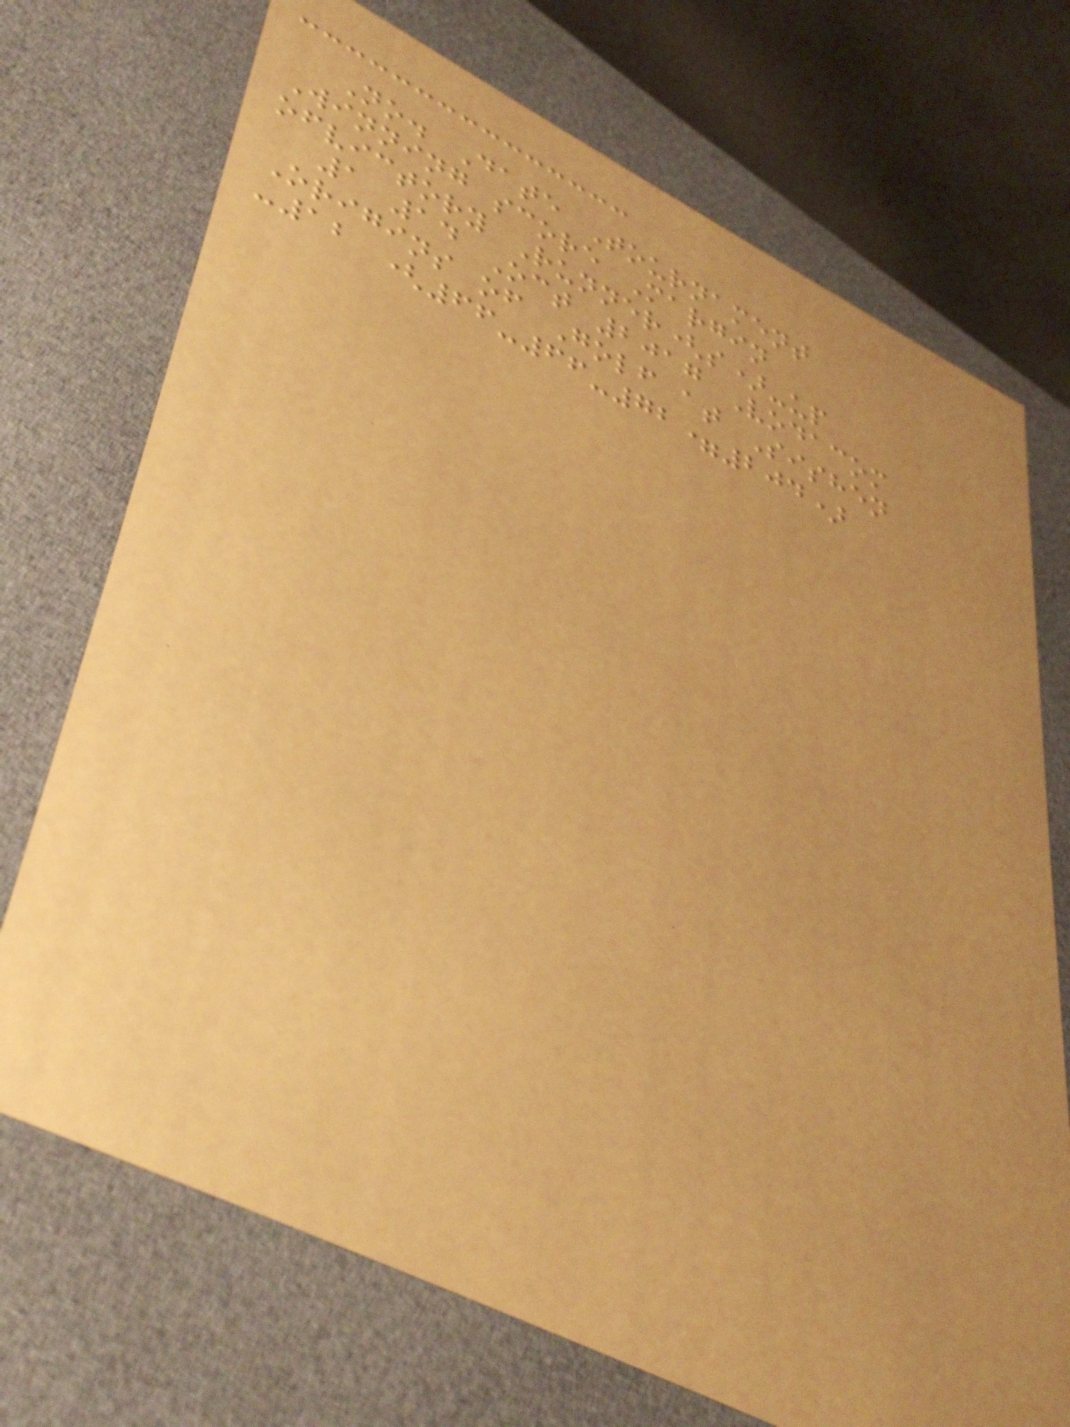No. Date Tournament
Winning score Margin
ofvictory Runner(s)-up
1 14 Oct 2017 Vodacom
Origins of Golf at Sishen
-12 (66-66-72=204)
